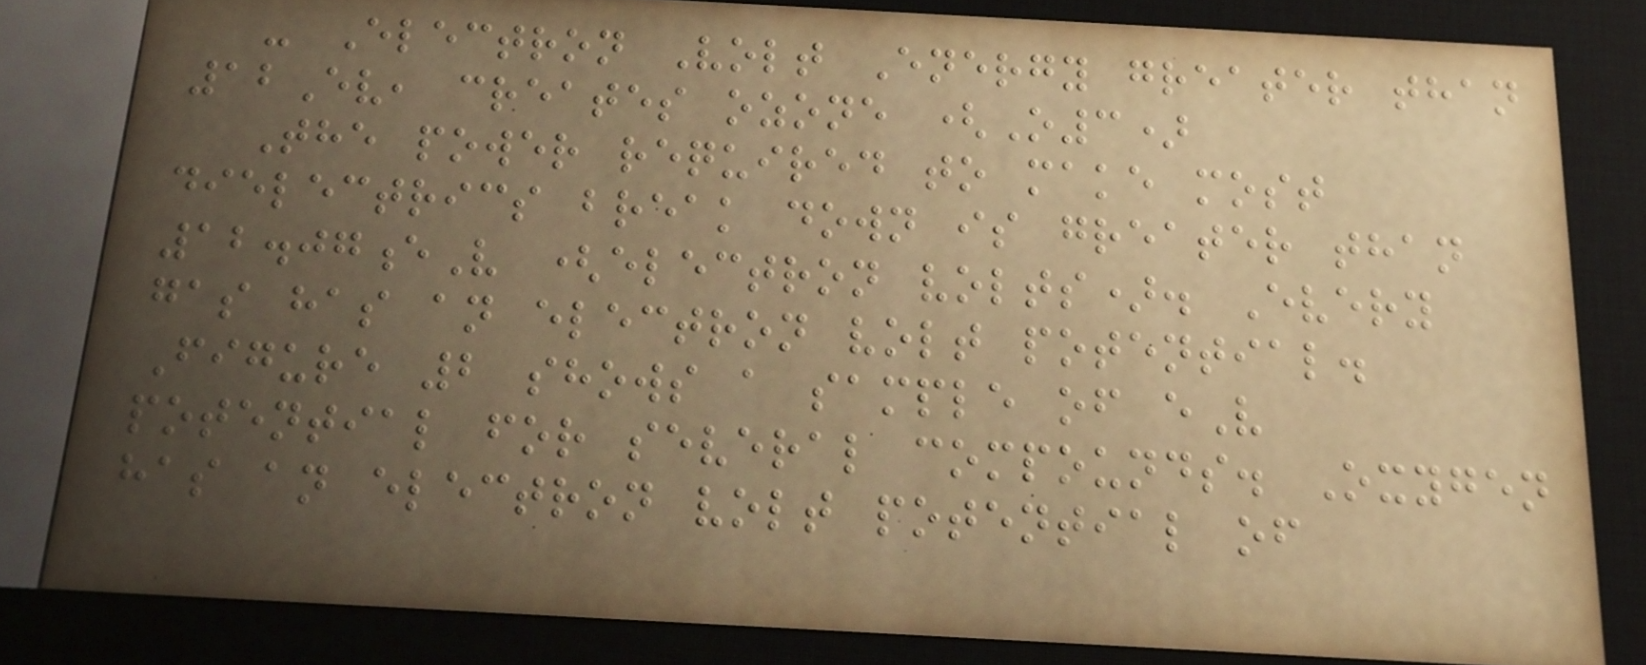- Electron Volt Energy greater than
12Ev, creates ozone (O3)
The power required to make most
dielectrics break down is greater than
12.07eV (electron volts). Every
gas has an electron volt potential.
Figure 2 shows a sample of eV
potential for several compounds. Oxygen
has an electron volt potential of
